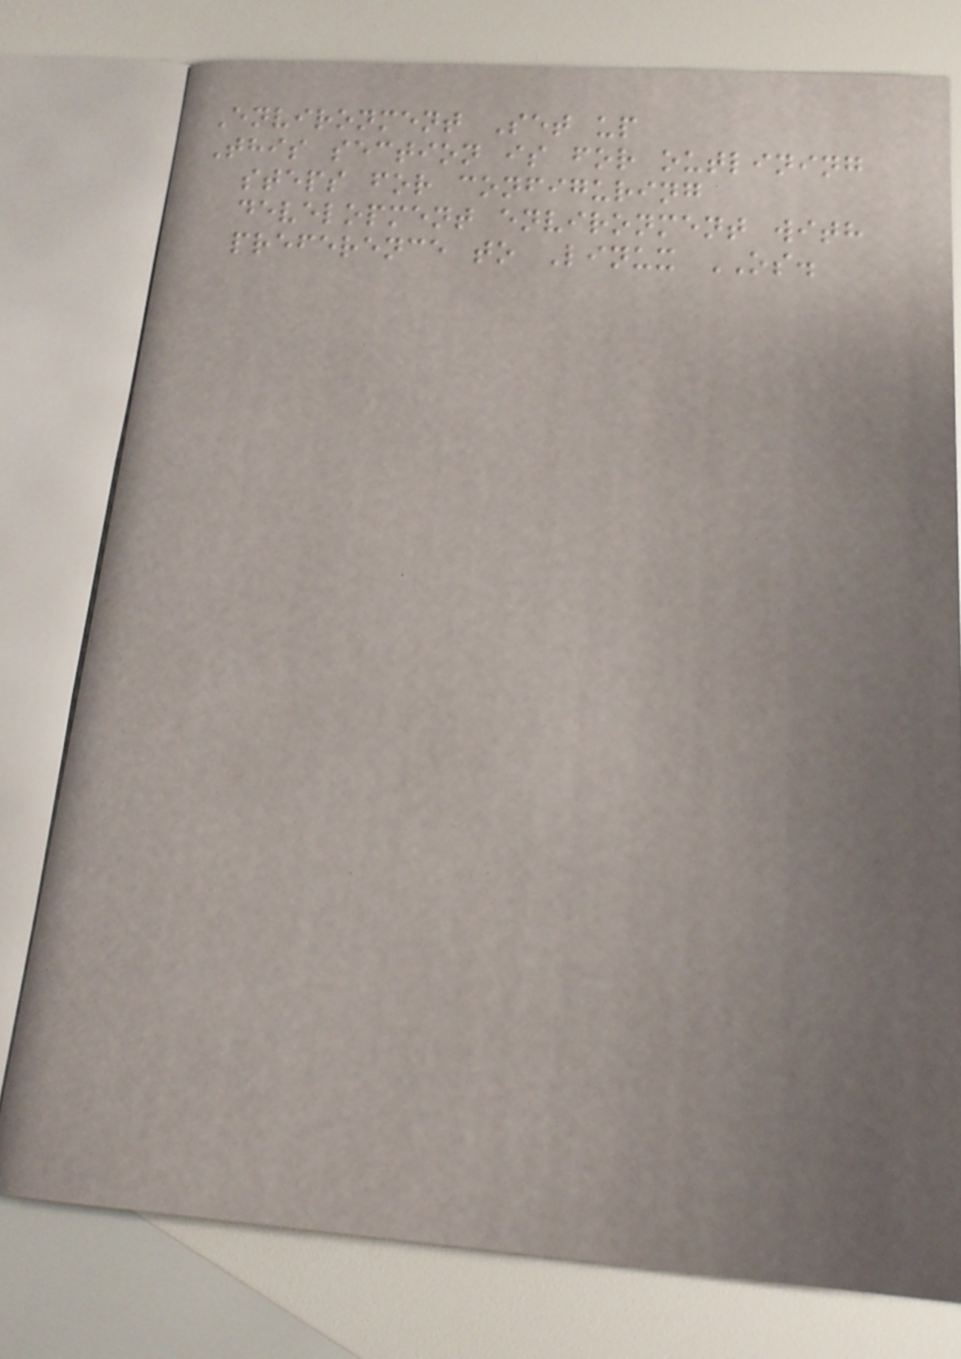Environment Set up
This section is for outlining
steps for configuring
development environment with
preference to Linux OS.
